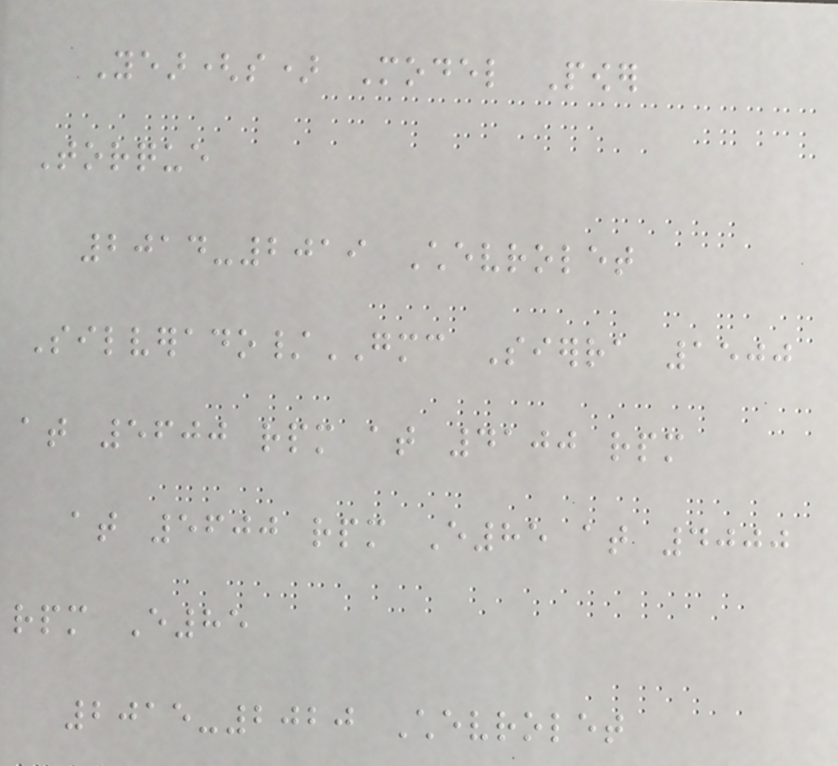Year(s) Model Power
Torque
2014-2019 Chevrolet
Silverado/GMC Sierra 1500
at 5600 rpm at 4100 rpm
at 5600 rpm E85 at 4000
rpm E85
2015-2020 Chevrolet
